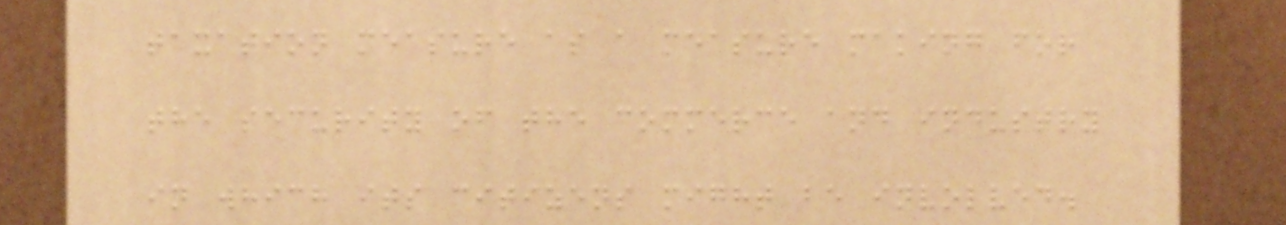taxation measure as a measure making for
the security of the commerce and industry
in which its citizens might be involved.
